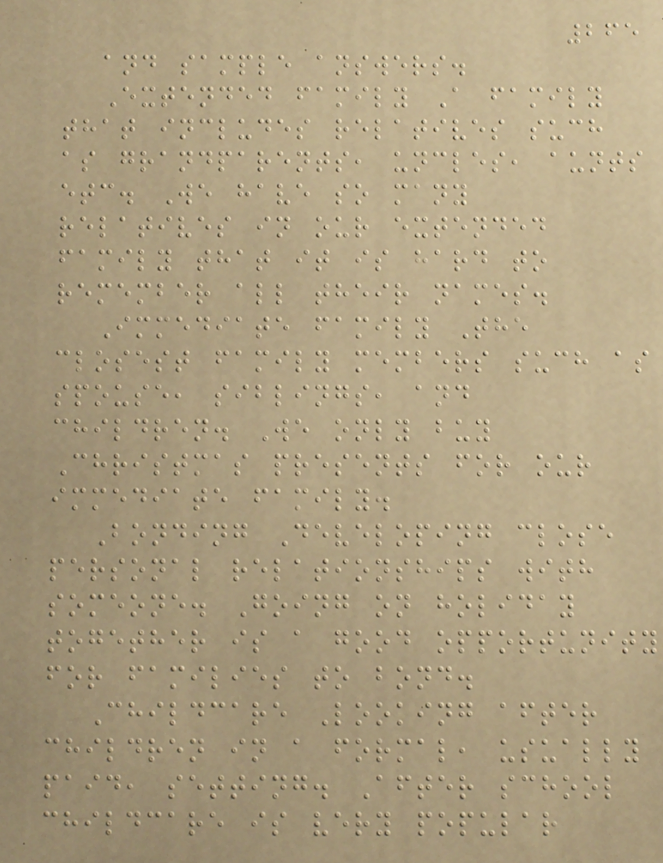265
and sample answers.
Extended family A family
that includes relatives such
as grandparents, uncles, aunts
etc. We have so many
relatives in our extended
family that it is hard to
remember all their names.
Immediate family The
closest family members such as
spouse, siblings, and
children. We only buy
Christmas presents for our
immediate family.
Bonding Developing close
personal relationships with
someone. Going on holiday
together is a good opportunity
for families to bond.
Childcare Looking after
children in a formal, usually
paid, setting. After school
childcare is very popular
